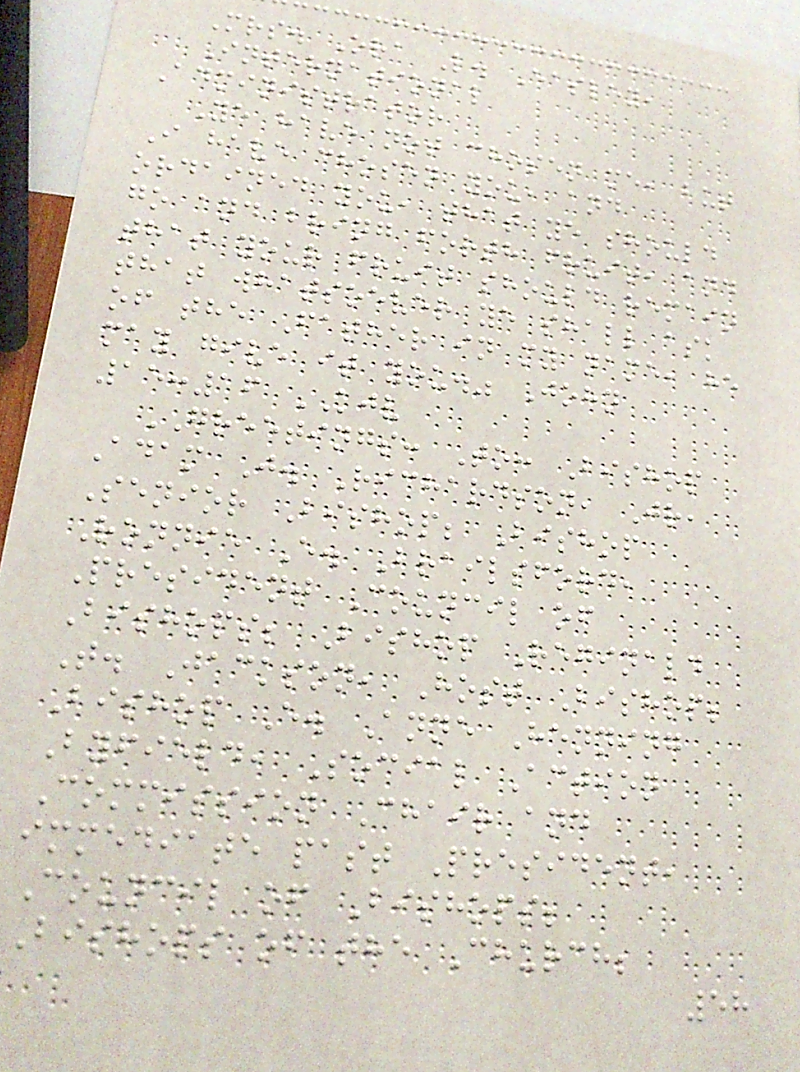Mrs. Ora L. Easley,
International
Administrator
Ye have not chosen me, but
I have chosen you, and
ordained you, that ye should
go and bring forth fruit, and
that your fruit should remain
that whatsoever ye shall ask
of the Father in my name, he
may give it you." John
15:16 KJV
GREETINGS: To: Bishop
Adam J. Richardson, Jr,
Senior Bishop; Bishop
Ronnie E. Brailsford,
President Council of
Bishops; Bishop Reginald
T. Jackson, Host Bishop;
Bishop E. Anne Henning
Byfield, Social Action
Commission Chair and
immediate past President,
Council of Bishops;
Bishops of the Church;
58
